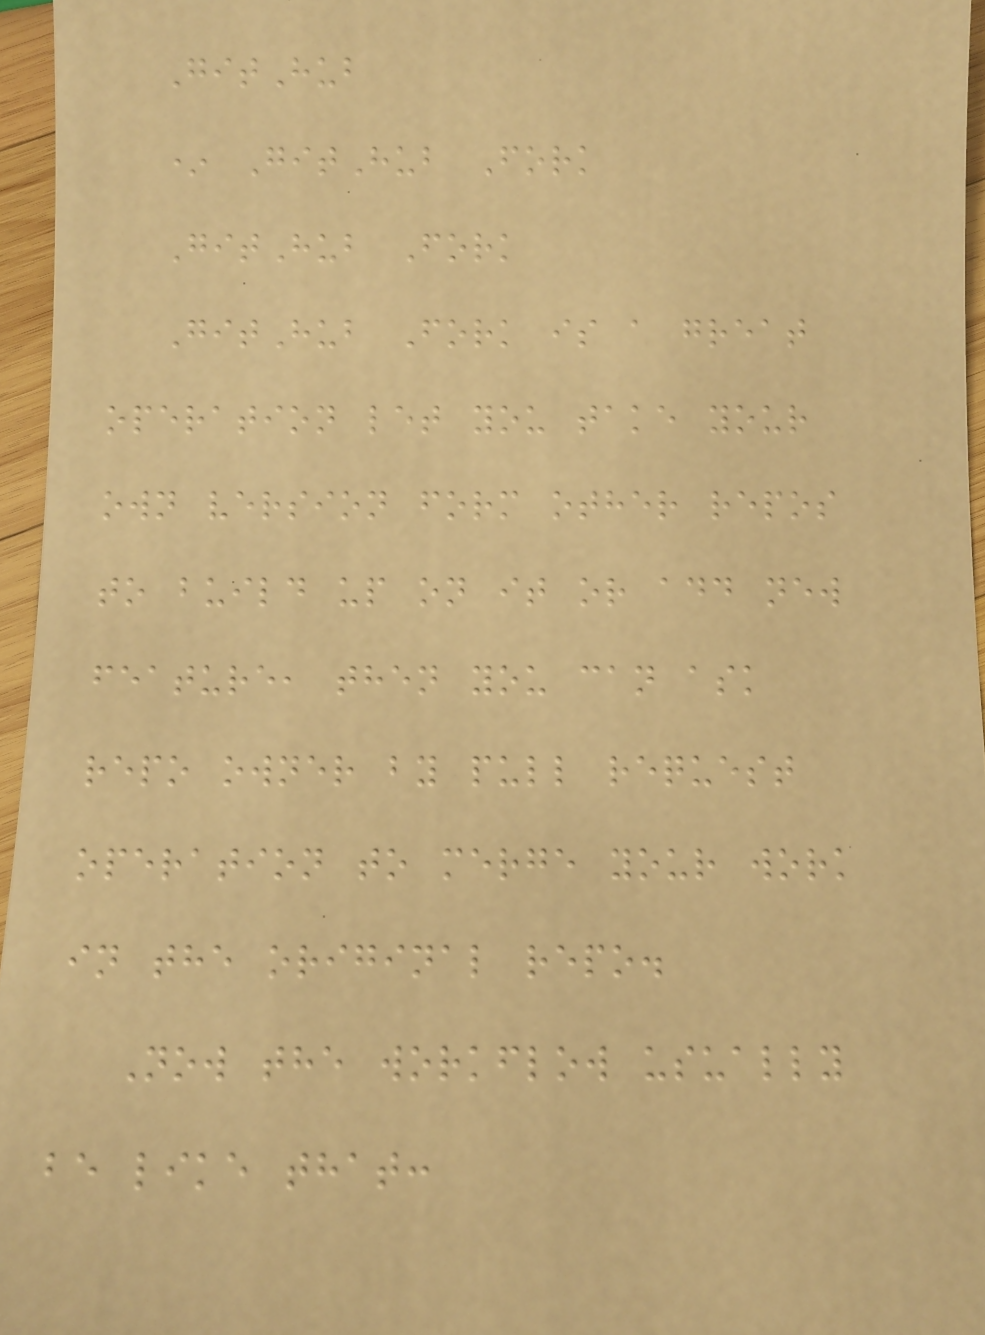GitHub
* GitHub Fork
GitHub Fork
GitHub Fork is a great
operation let you take your
own version form other repos
to build up on it or add new
feature, then you can ask
repo owner by pull request
operation to merge your work
in the original repo.
Now the workflow usually
be like that:
